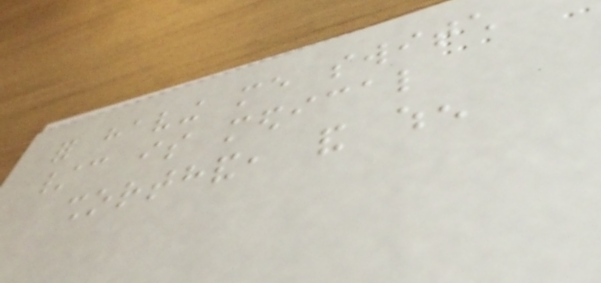for having me switch
/c is medical
shorthand, and when
